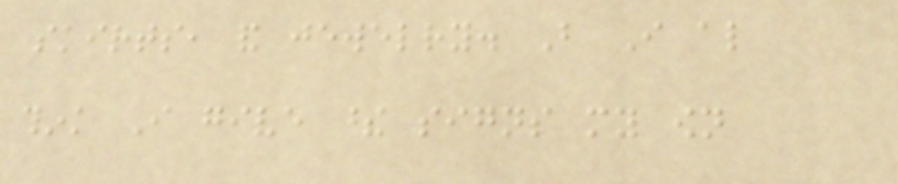skirts, and jewelry. But I also
think I give these signs my own
